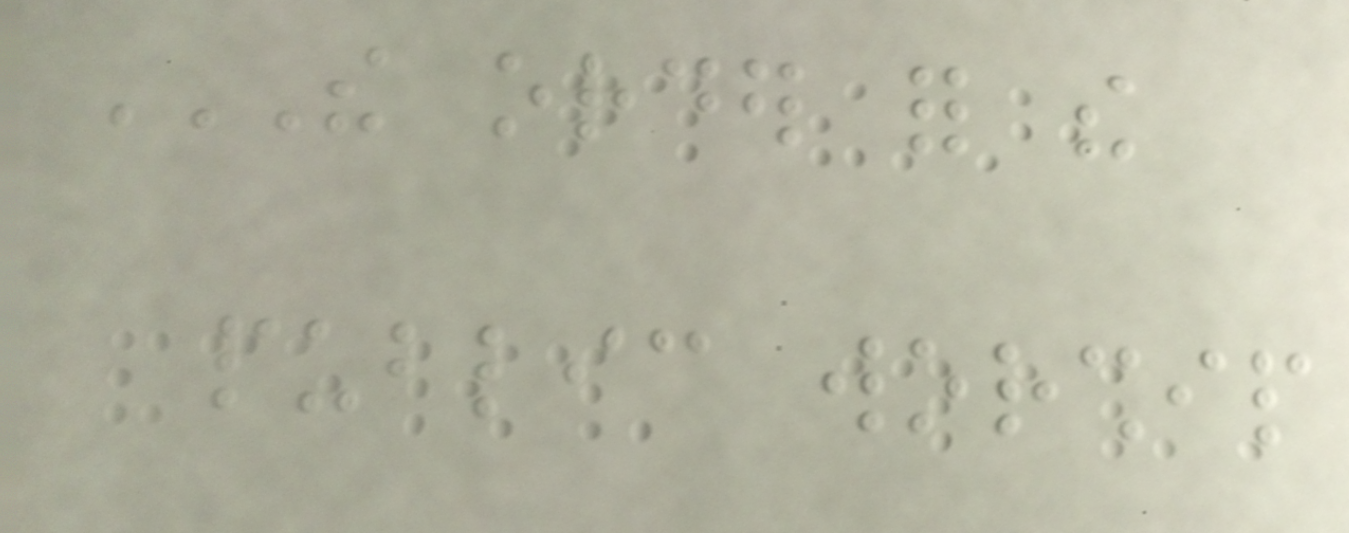THE ORDER FOR THE
PUBLIC WORSHIP
